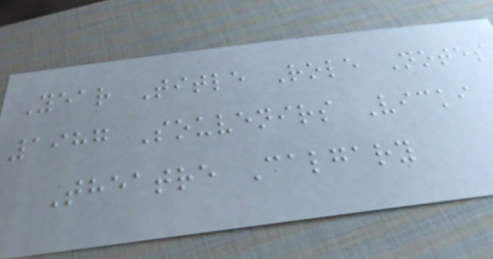Year Title Role Notes
1987 Souvenirs Vicki
Theatre Calgary
